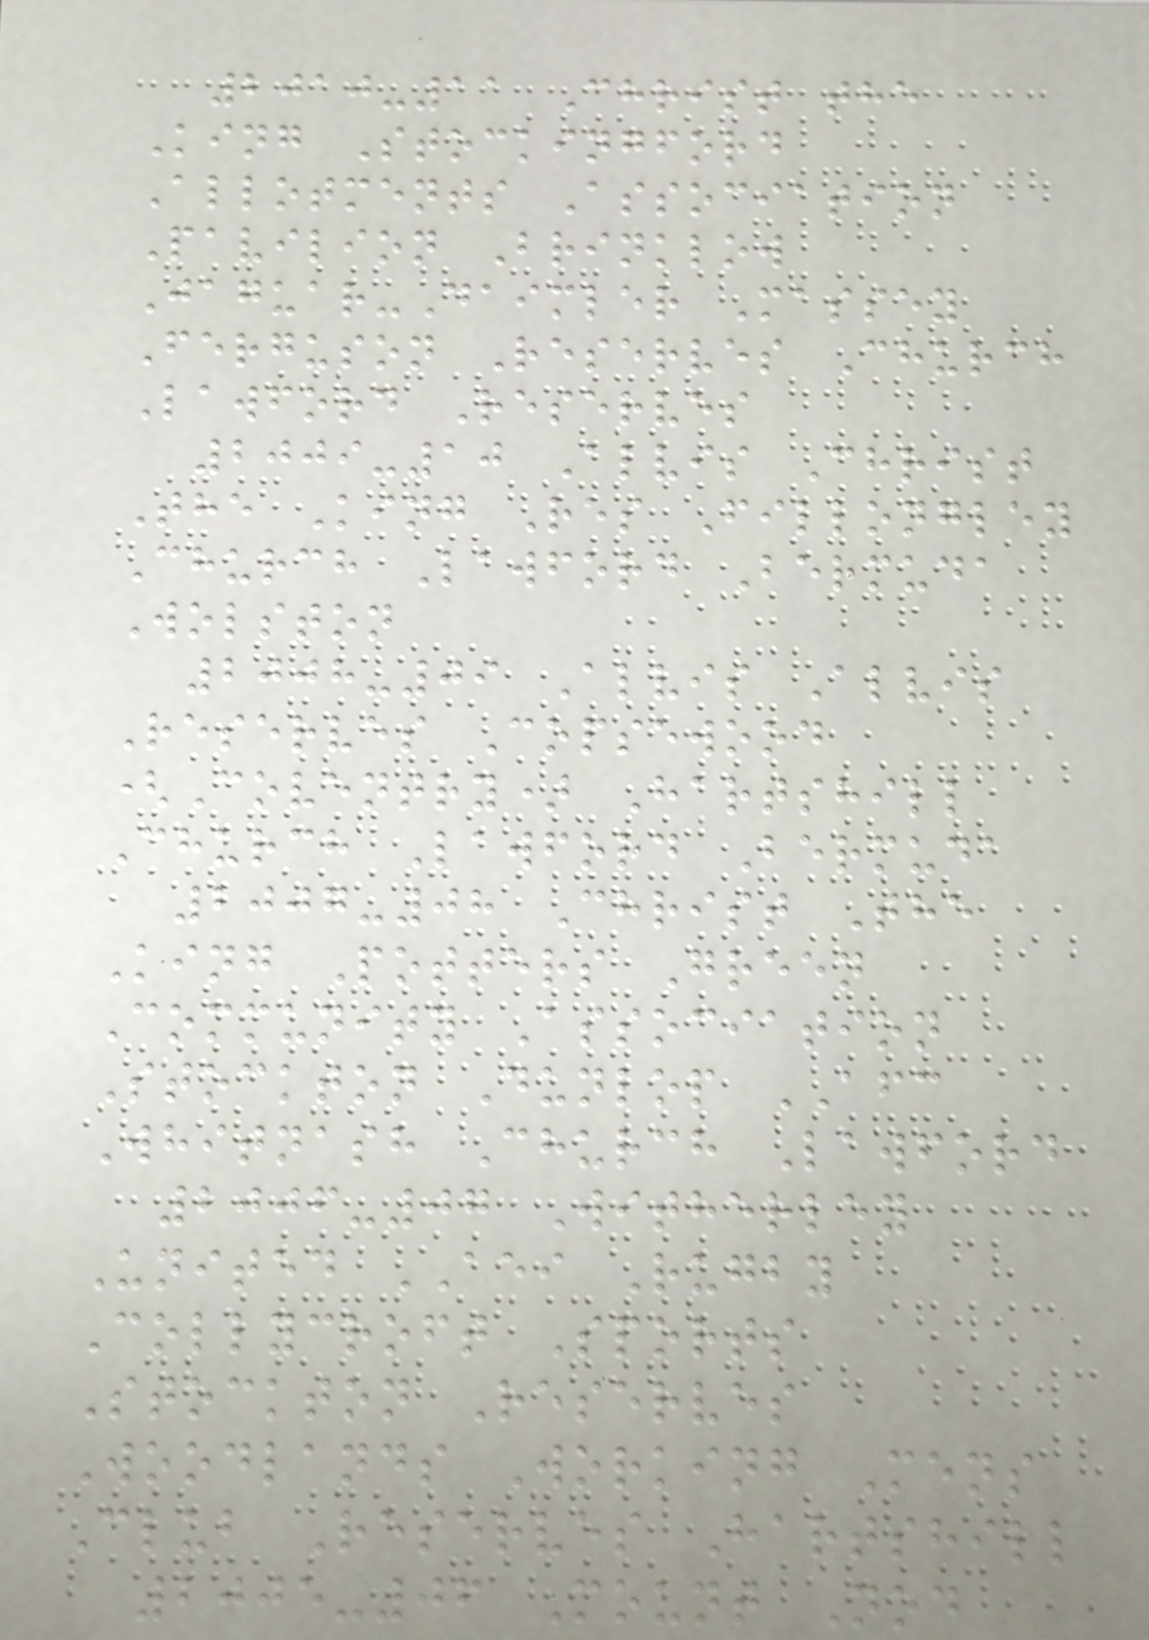2010-11 Christ the
King Stockingford
Allotments Association
Pavilion Brinklow
Jaguar-Daimler Massey
Ferguson Reserves Church
Lawford Reserves
2009-10 Alvis Christ
The King Res Fillongley
Church Lawford Bermuda
Wolston
2008-09 Alvis Alvis
Reserves Copsewood
(Coventry) Hartshill
Church Lawford Bermuda
2007-08 Christ The
King Potters Green
Community Association
Stockton Dunlop AFC
Whitnash Church Lawford
2006-07 Witherley
United AEI Rugby
Collycroft Sports
Stockton Reserves
Woodlands Working Mens
Club Reserves Hartshill
2005-06 Mount Nod
